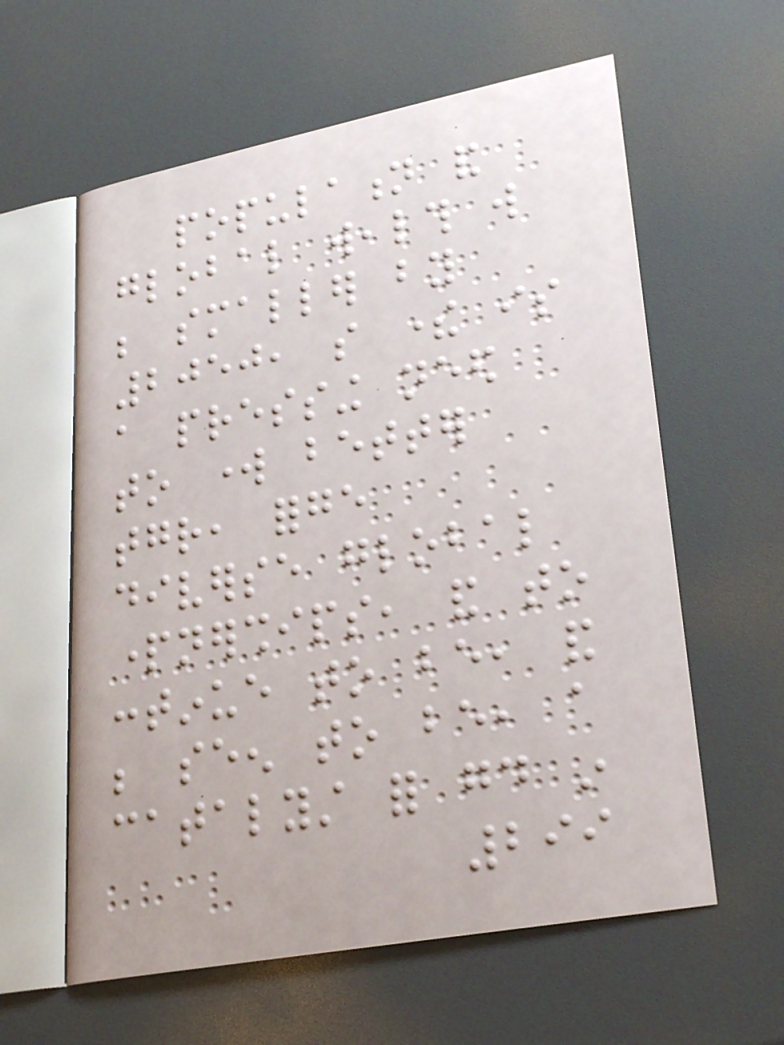population and
global wealth will
be smaller by
2050, so there is
a pressing need
to work better
together, forge
diverse global
partnerships, and to
continue to be, and
be seen to be, a
catalyst for good in
299
